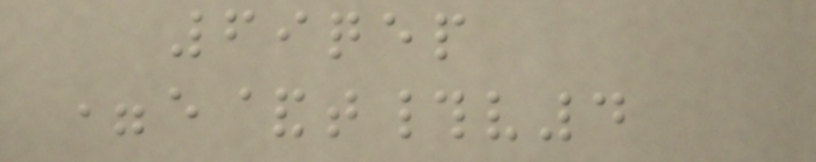69qep
=e&t#v4
